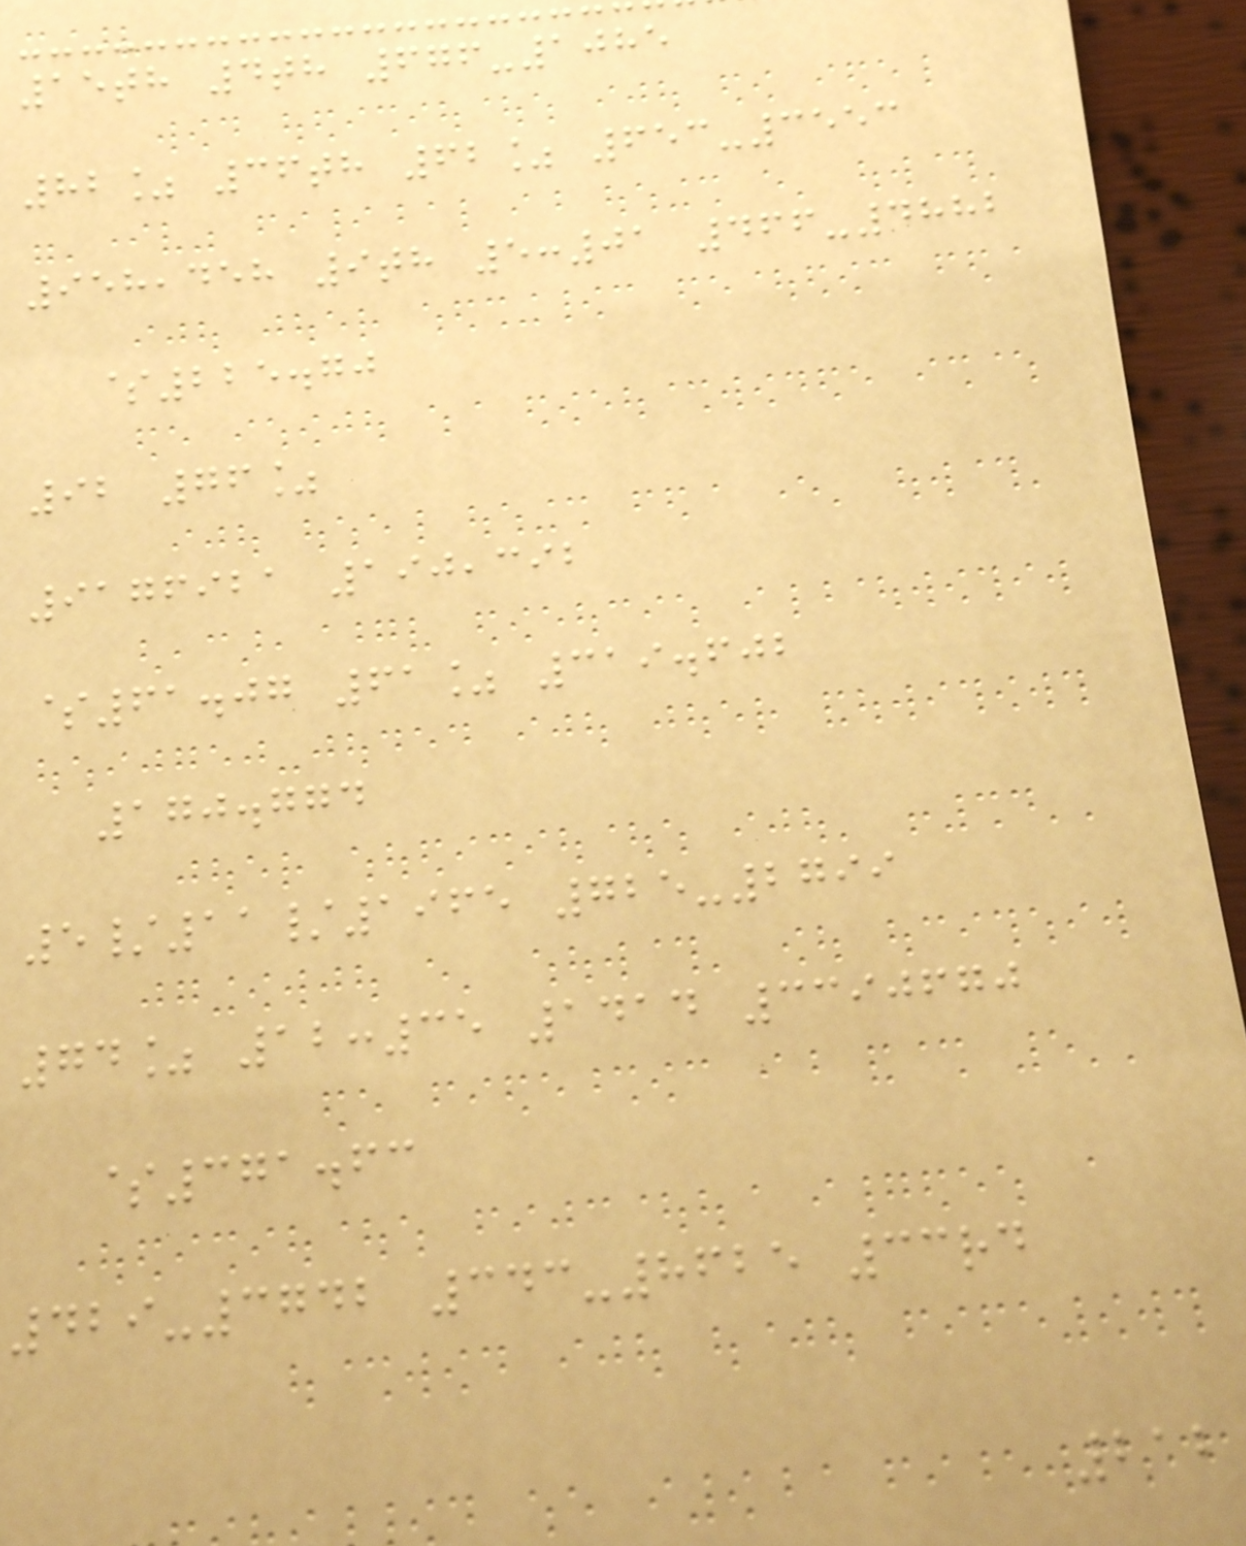15th 4th 676-1085
82% 36th 62% 653-3553
958,458 9th 5:01 466-4882
$225.70
92 76%
9176921 190,392
$61.07 61% 319.602
170.774
5/11/1965 725-2799
74% 12:35 1414 3390670
$371.63
429-3742 343-8625 33rd
212
